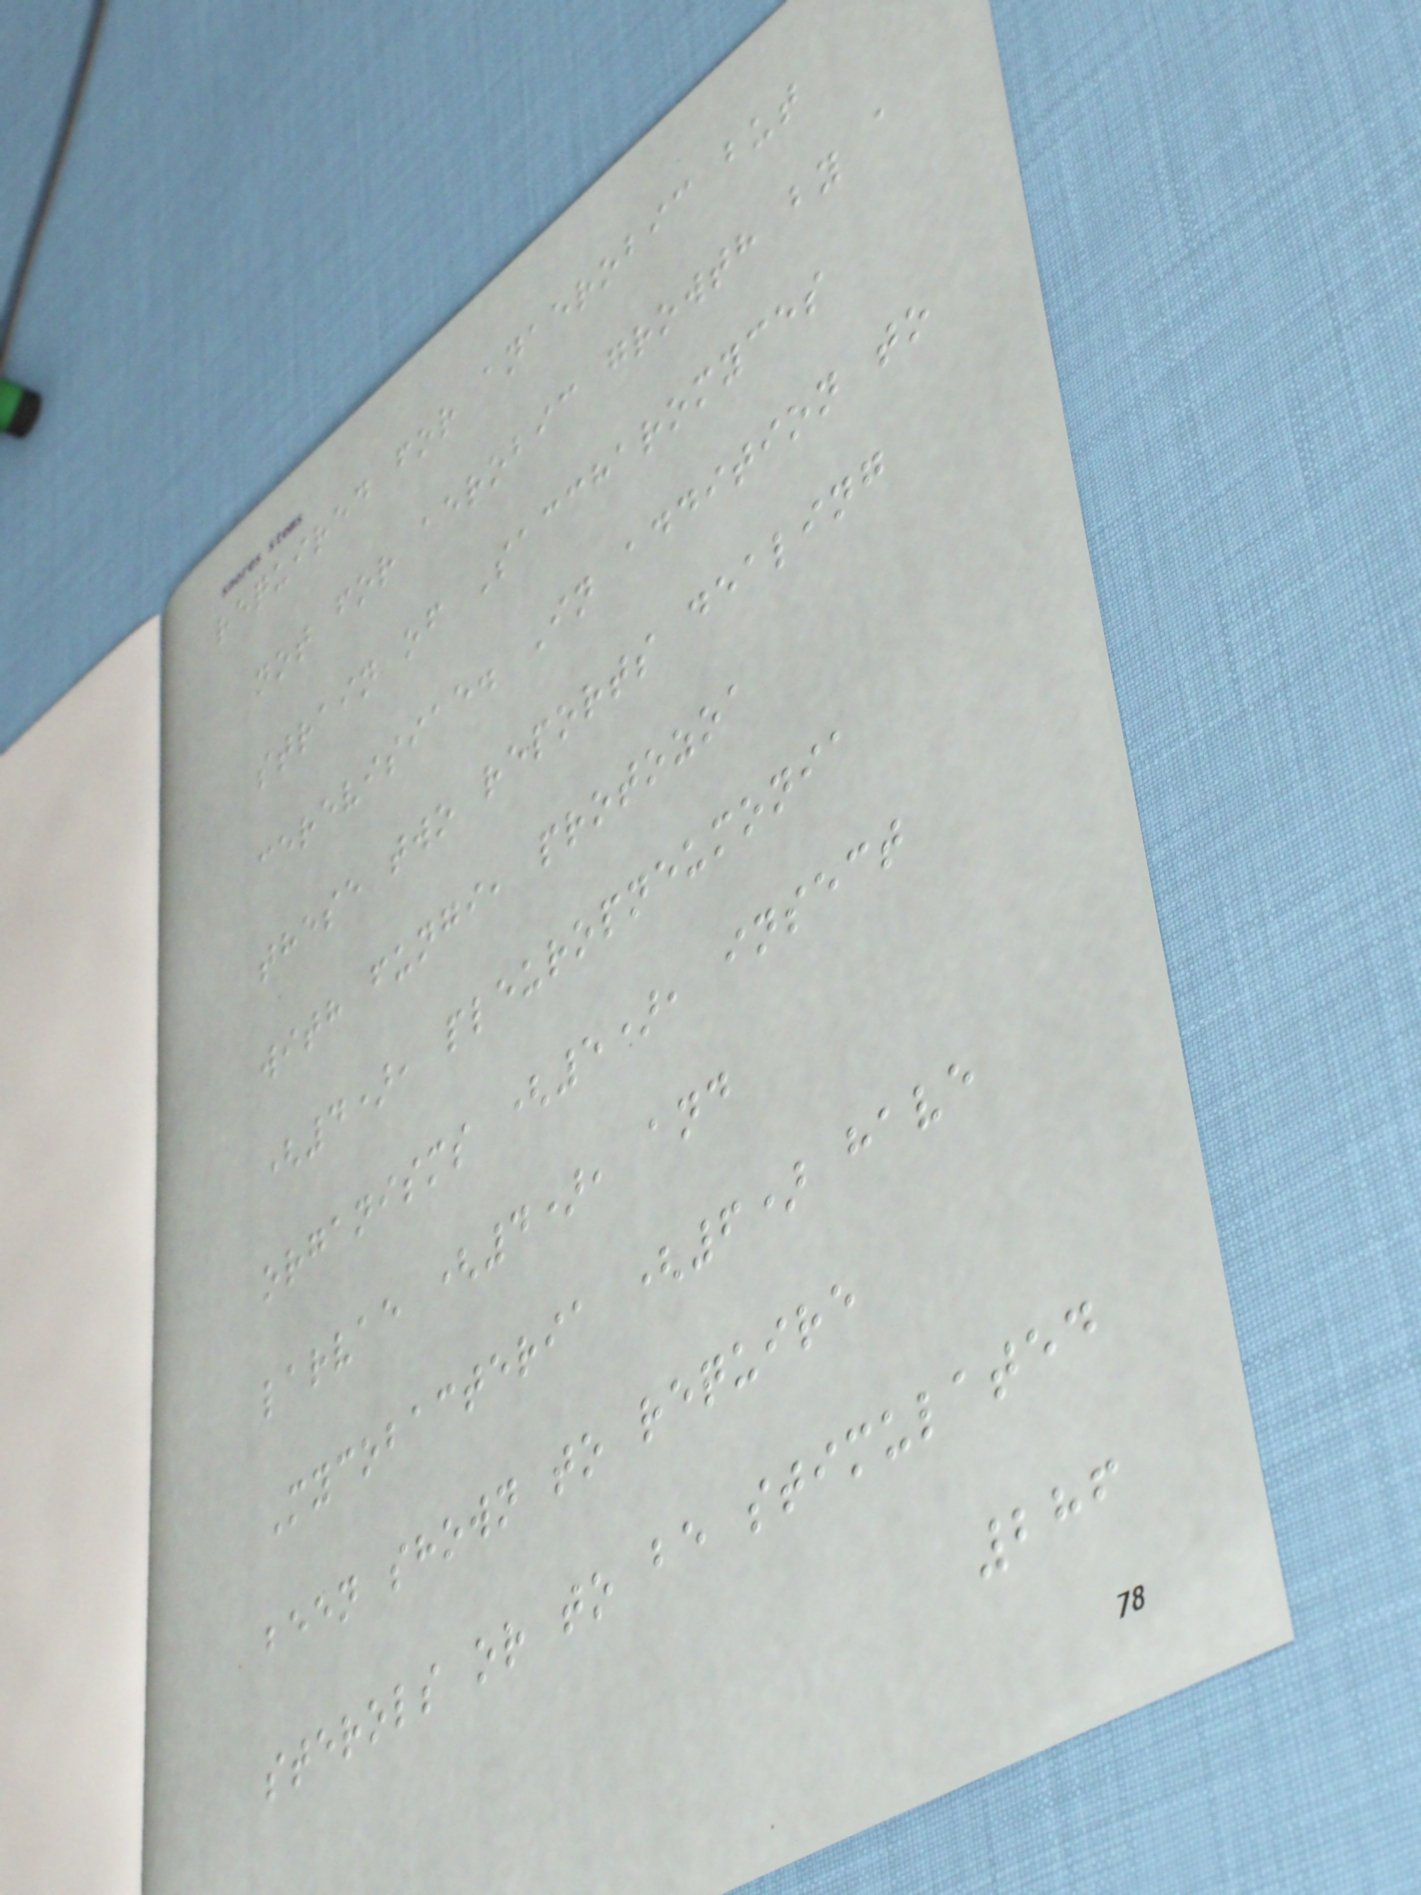required for anaerobic but
not for aerobic growth by a
strain of Saccharomyces
cerevisiae. In addition to
these two reports dealing
with fungi, protozoa
(4), pleuropneumonia
organisms (5), insect
larvae (4), and
Mycobacteria (6) have
been shown to require
sterols or to be stimulated
286
